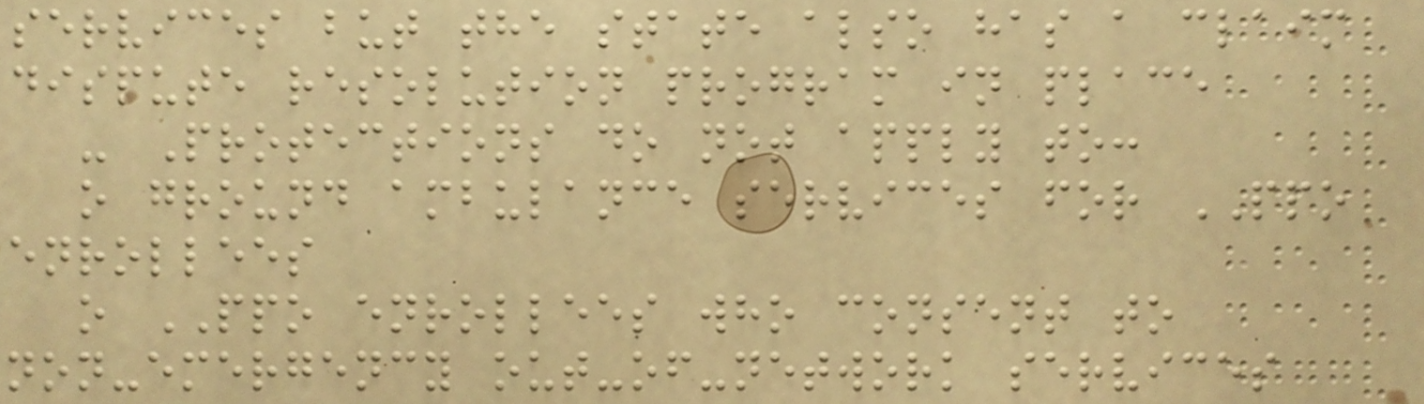services but the state also has a claim
dispute resolution program in place
- Protections do not apply to:
o ground ambulance services for PPO
enrollees
o PPO enrollees who consent to
non-emergency out-of-network services
